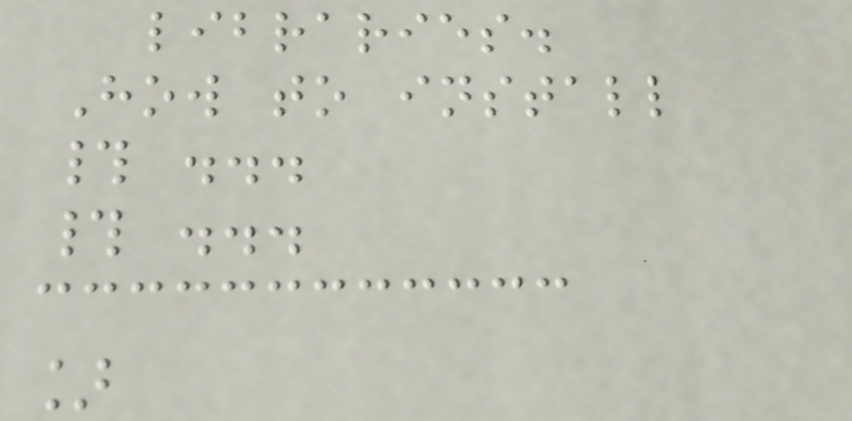libraries.
How to install
# ...
# ...
]
